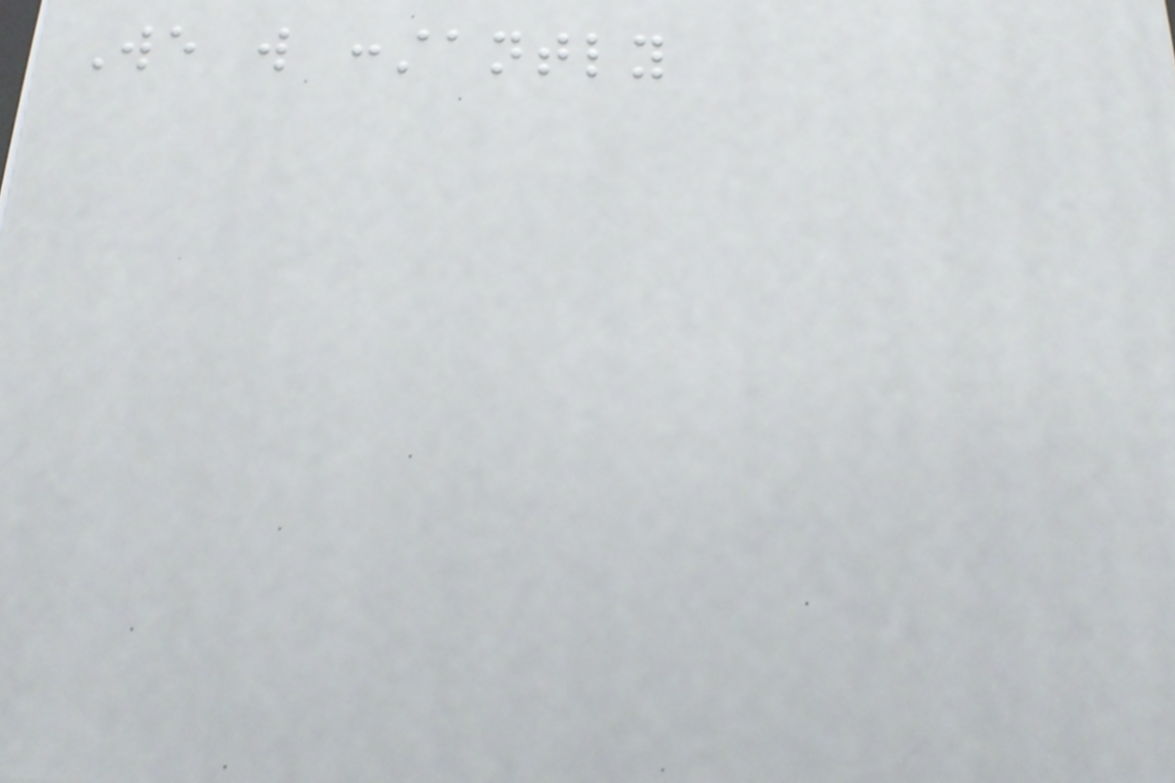We will constantly
